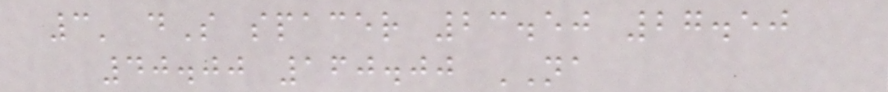3' dS spacer 23.50 27.50
40.00 160.00 NA
